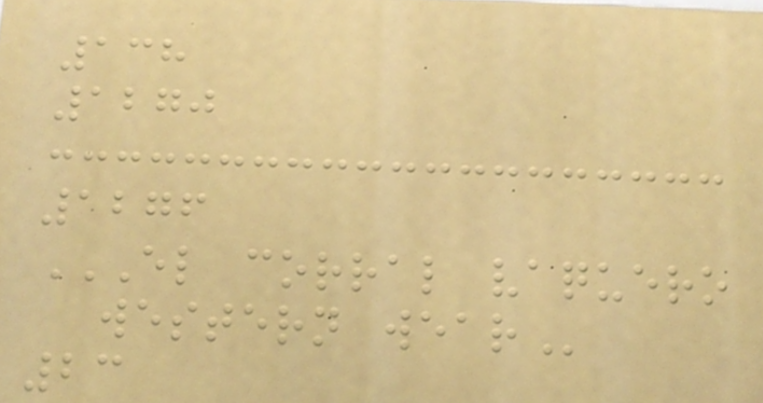138
1270
1276
EL CORRAL VAQUERO
WESTERN WEAR
23
